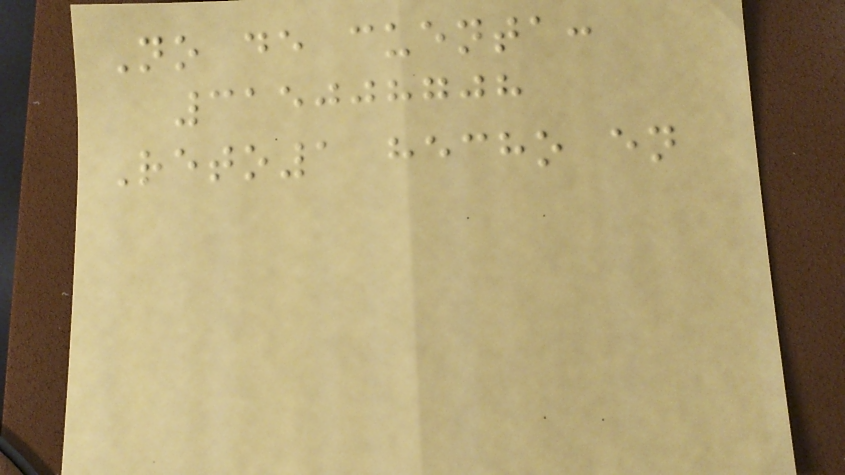No de cuenta:
315008708
Reto1 hecho en
